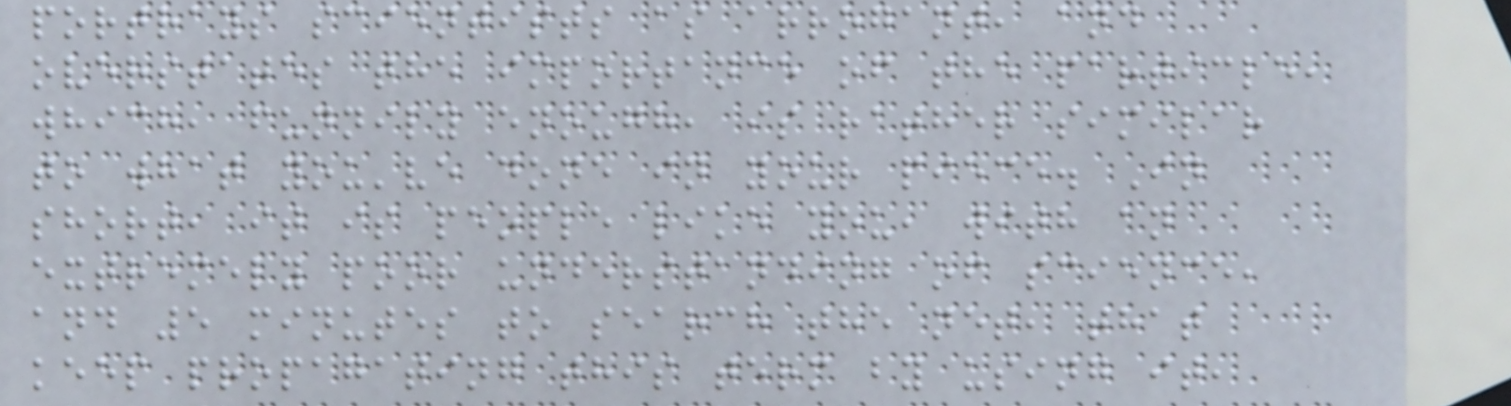portrays scientists as arrogant, and
overstates the importance of the particle,
which, funnily enough, is rather similar
to what you've done in your piece. In
short, it is people like you, with an
extremely poor understanding of science,
and 5 minutes to search the net, that
keep propagating this term by using it,
